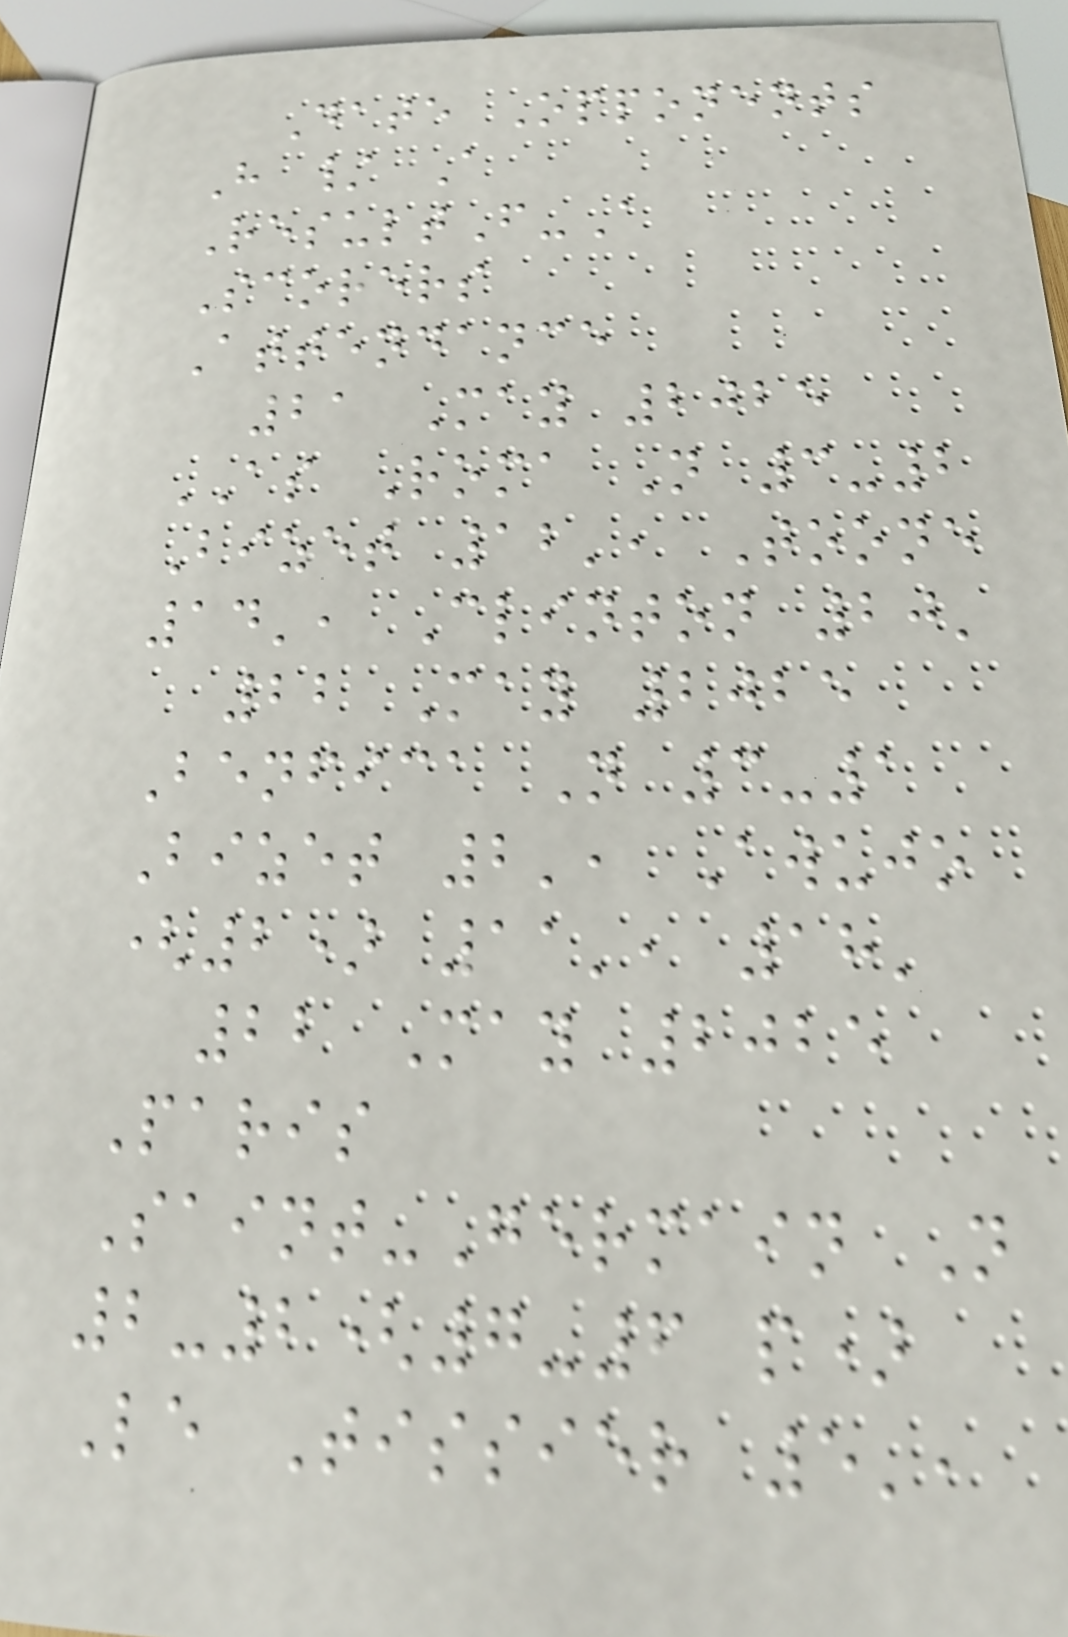Date Opponents
H / A
ResultF-A
Scorers
Attendance
21 May 2025
AS Roma N 3-2
Bizet 12', Toone
14', Clinton 20'
22 May 2025
Benfica N 3-1
Bizet 2', Awujo
(2) 11', 18'
22 May 2025
Paris
Saint-Germain N
2-2(7-6 p)
Le Tissier 5',
